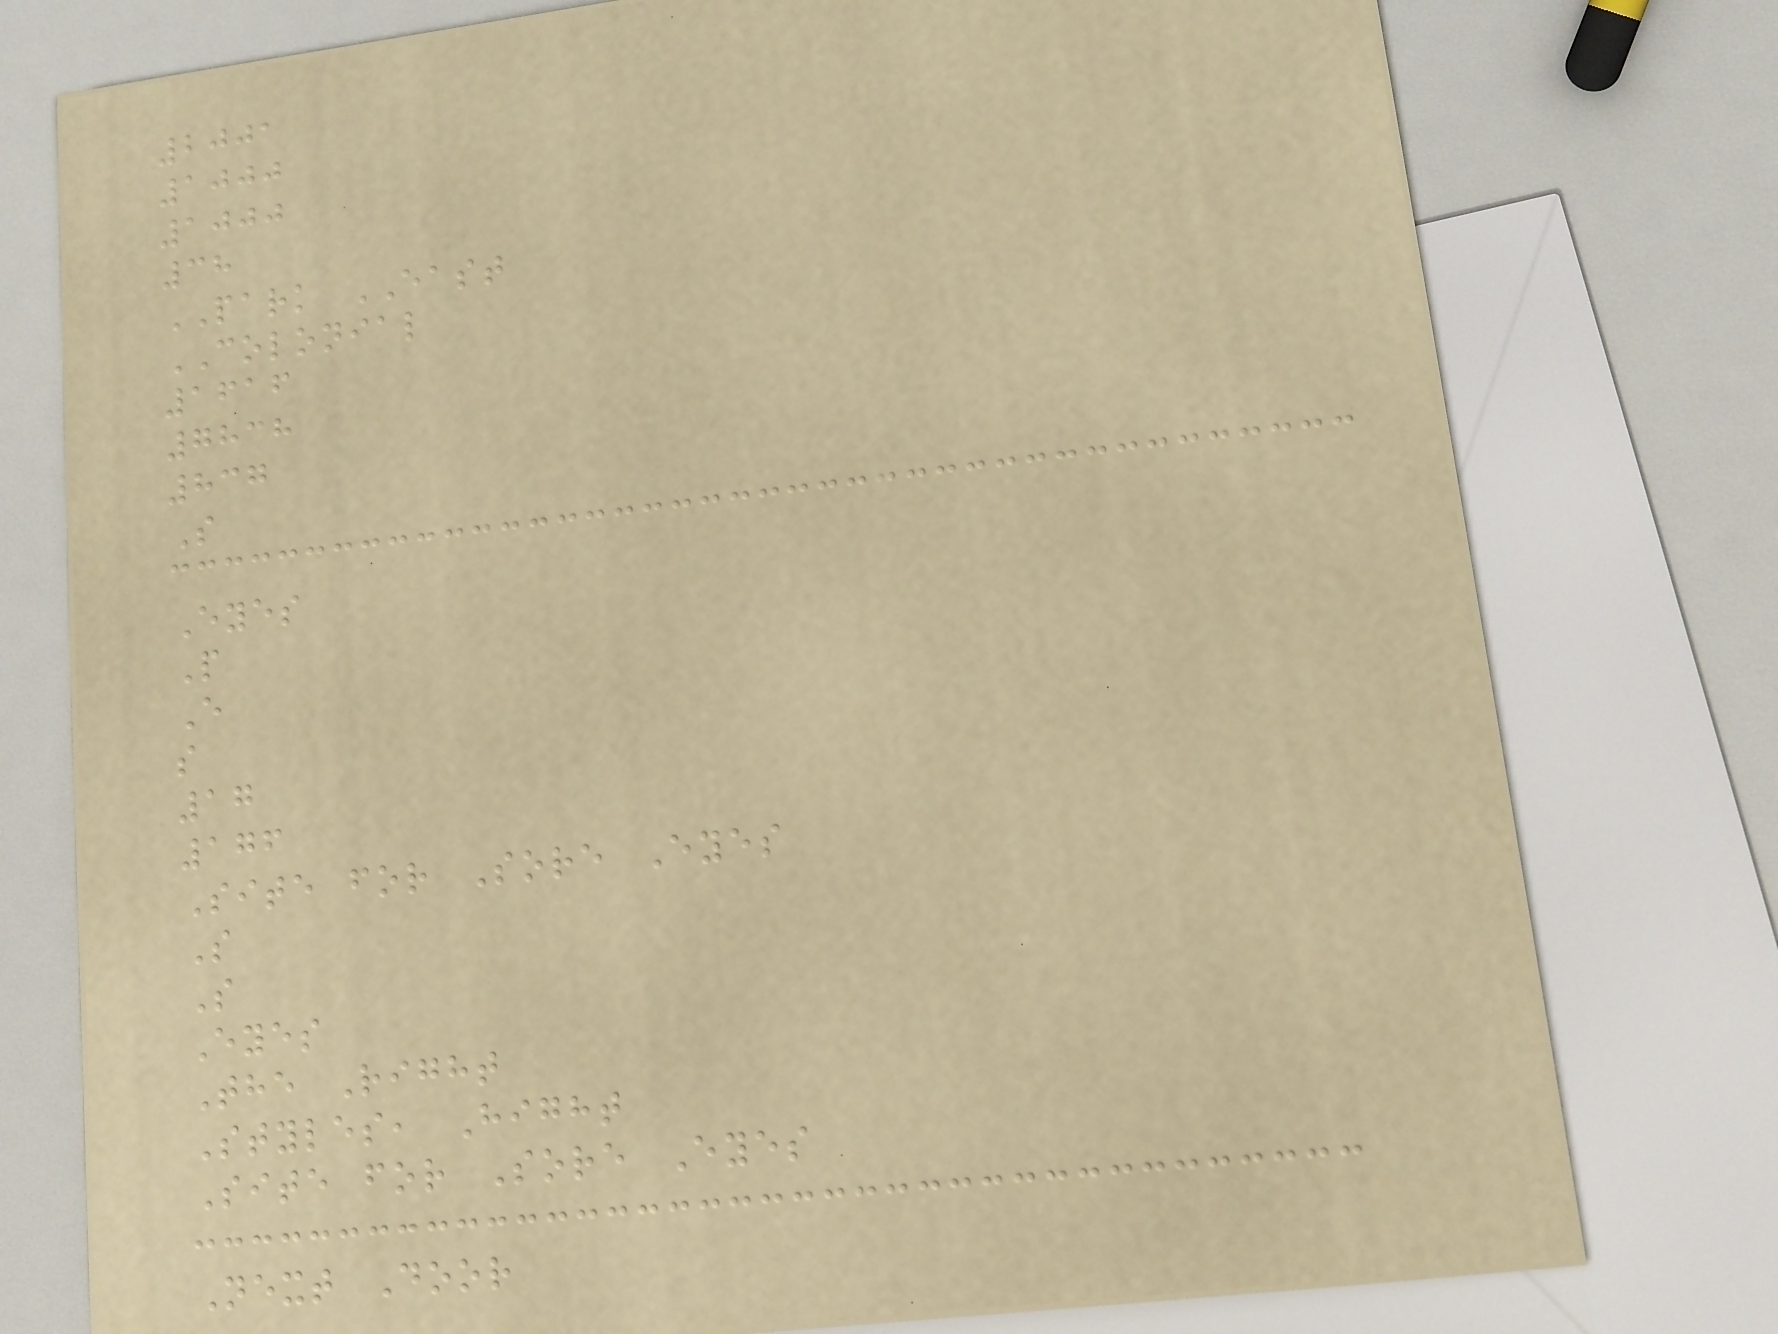2001
1000
1000
38
PARK EAST
COLONIAL
1616
7838
837
S
Eyes
P
E
s
17
176
Site for Sore Eyes
S
S
Eyes
The Right
Styles, Hight
Site for Sore Eyes
Next Door
